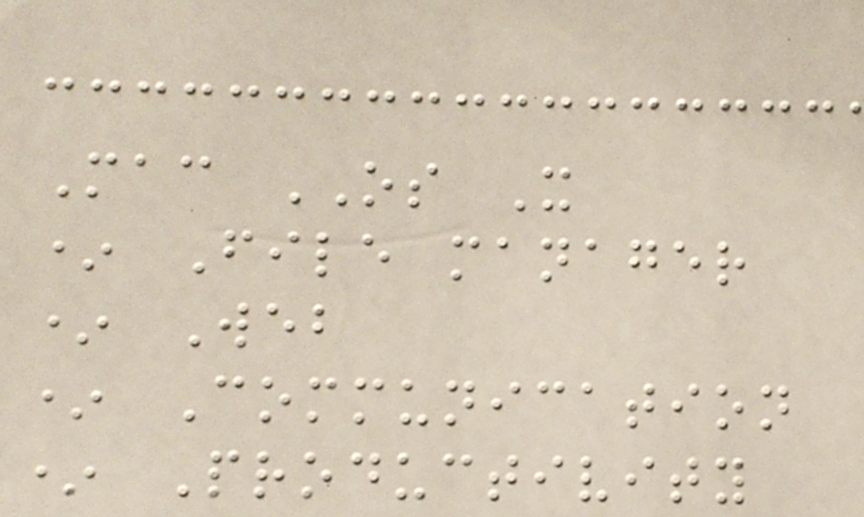Mac OS X
* File manager
* Web
* Communication
* Productivity
